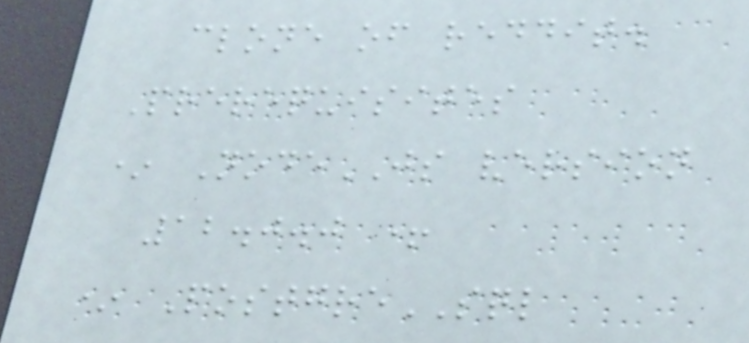clone of reddit.
Prerequisites
* NodeJS version
12.0.0 +
* PostgreSQL
